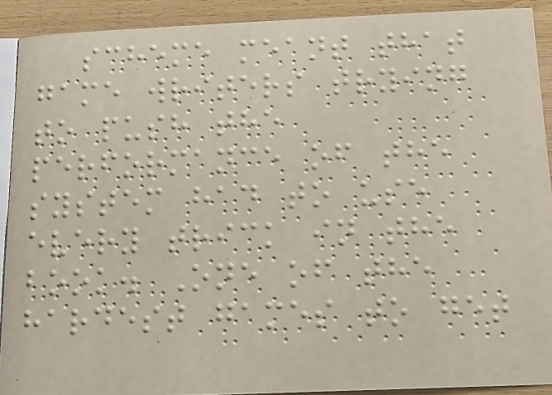scheme meant that
game writers trying
to push the
performance of the
system had to use
every trick in the
book. One of the
hardest games to get
